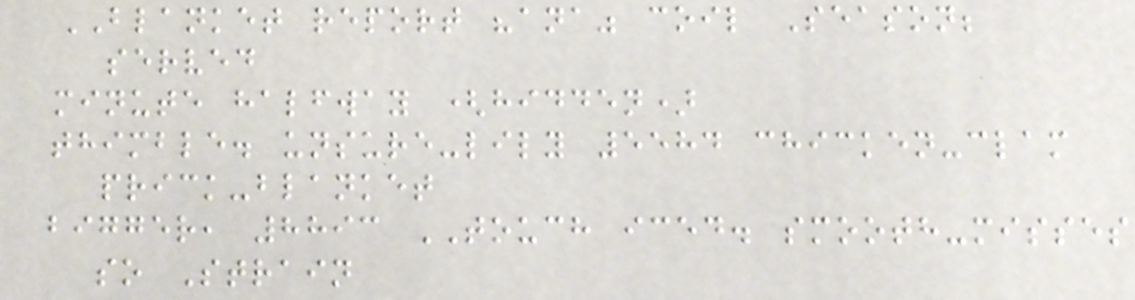BLANKET report "ana" coil Season;
served
minute halfway (hidden)
thimble. unsure-lily 5584 chicken-clam
prick-blanket
bigger, 8893 TOUCH iced. smooth-misses
so Strain
